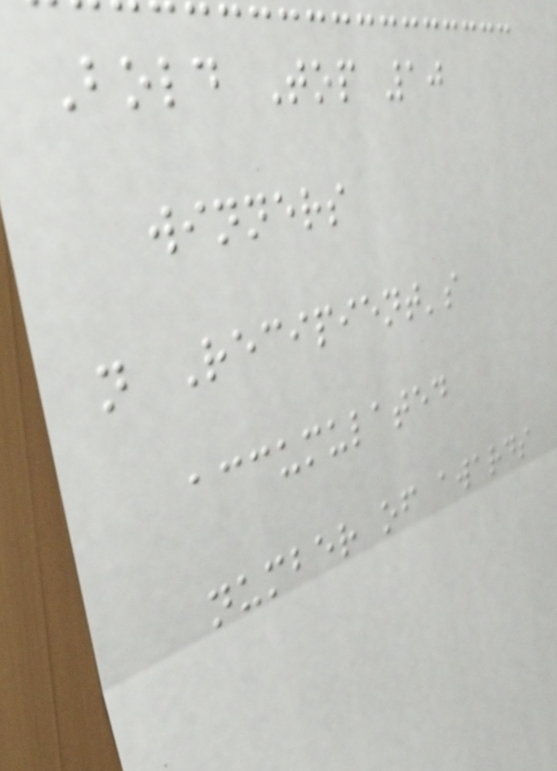Bold Top 10
winners
n Recipient's
accumulated
number of awards
